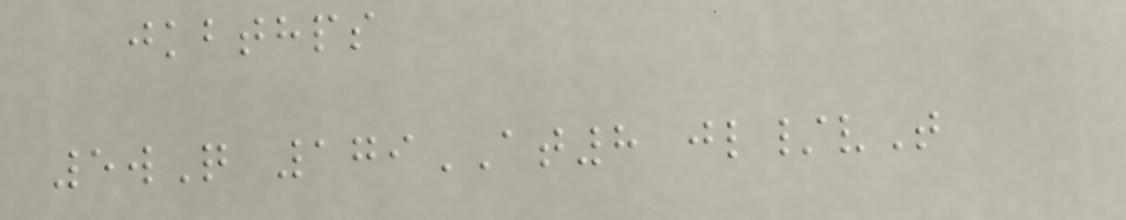jkbthps
5wQ 179AT8 jl/vT
